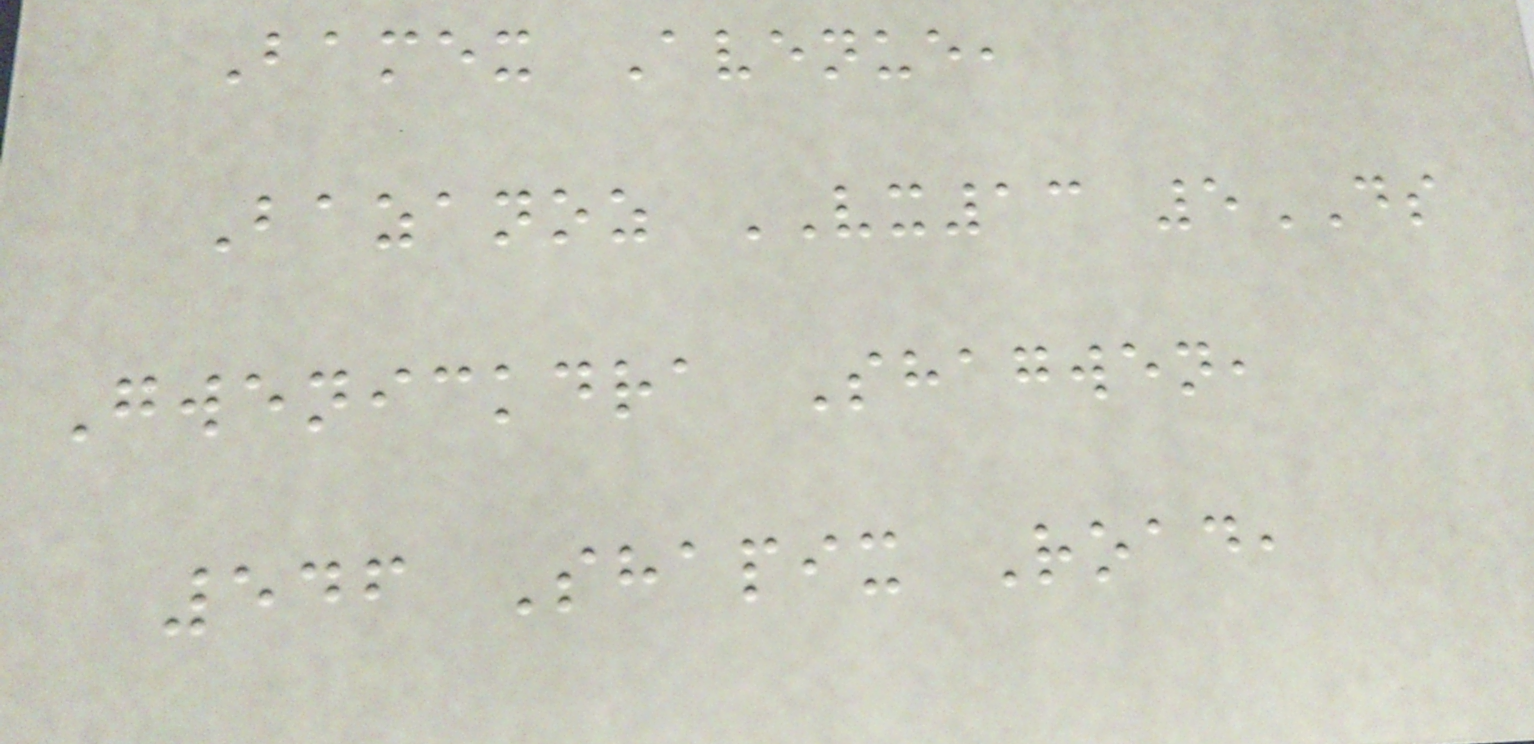Bamex Avenue,
Bazanoz VX13 5DS
Gwenickdra Shagwen,
546 Shapix Road,
